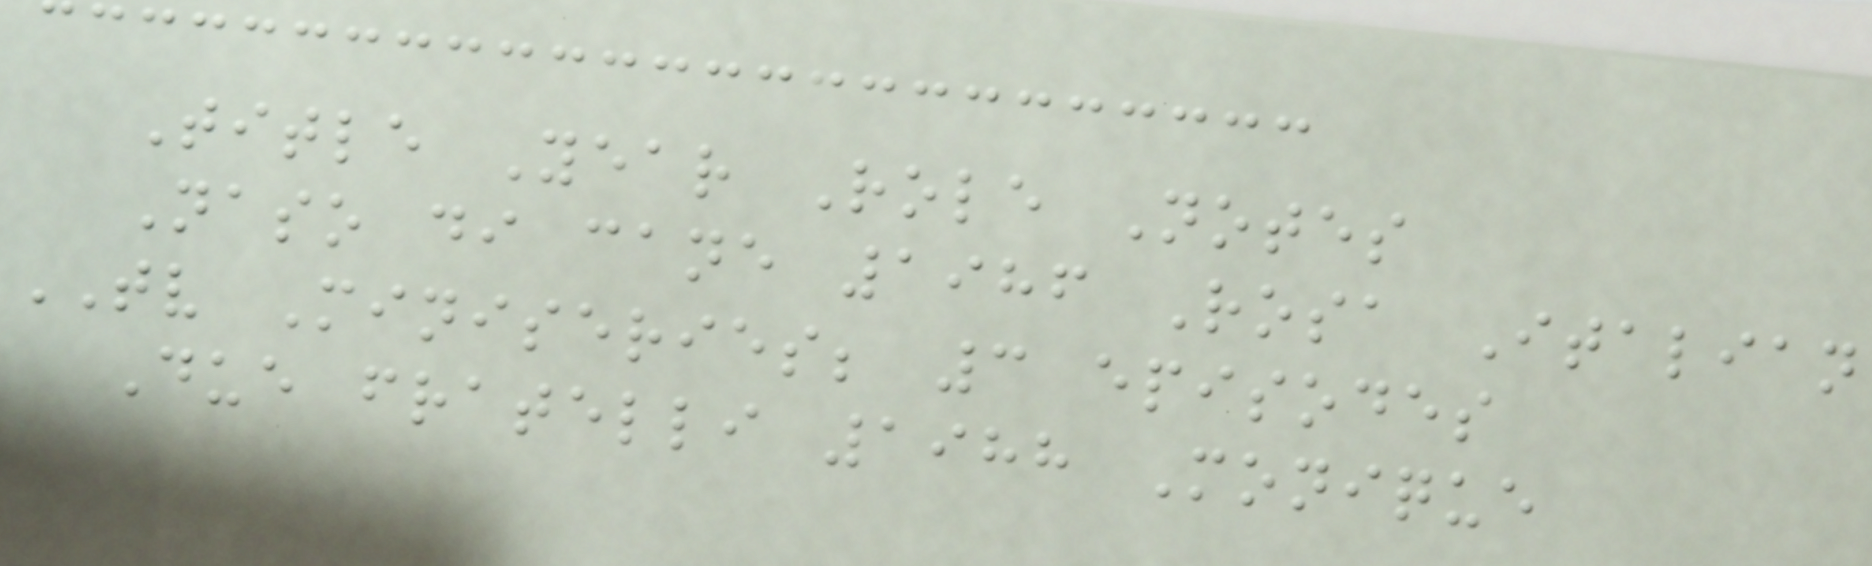Title Year Role Notes
Naso di cane 1986 Rosa Italian
TV Miniseries; 3 episodes
Due fratelli 1988 Monique
